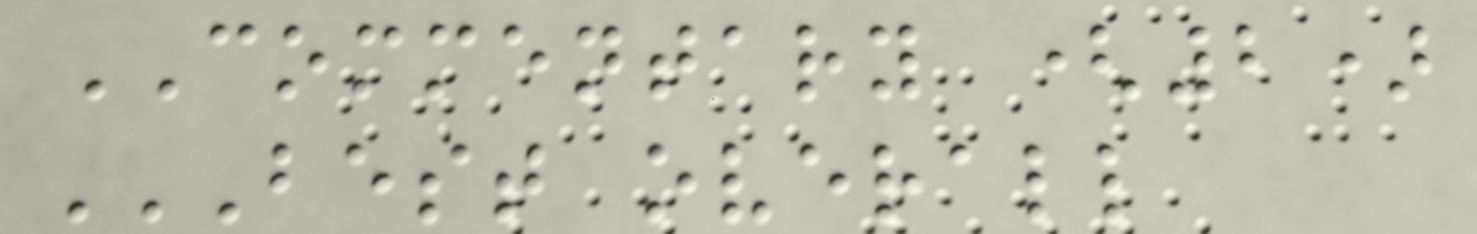COMMENTARY (2)
BEST OVERALL
